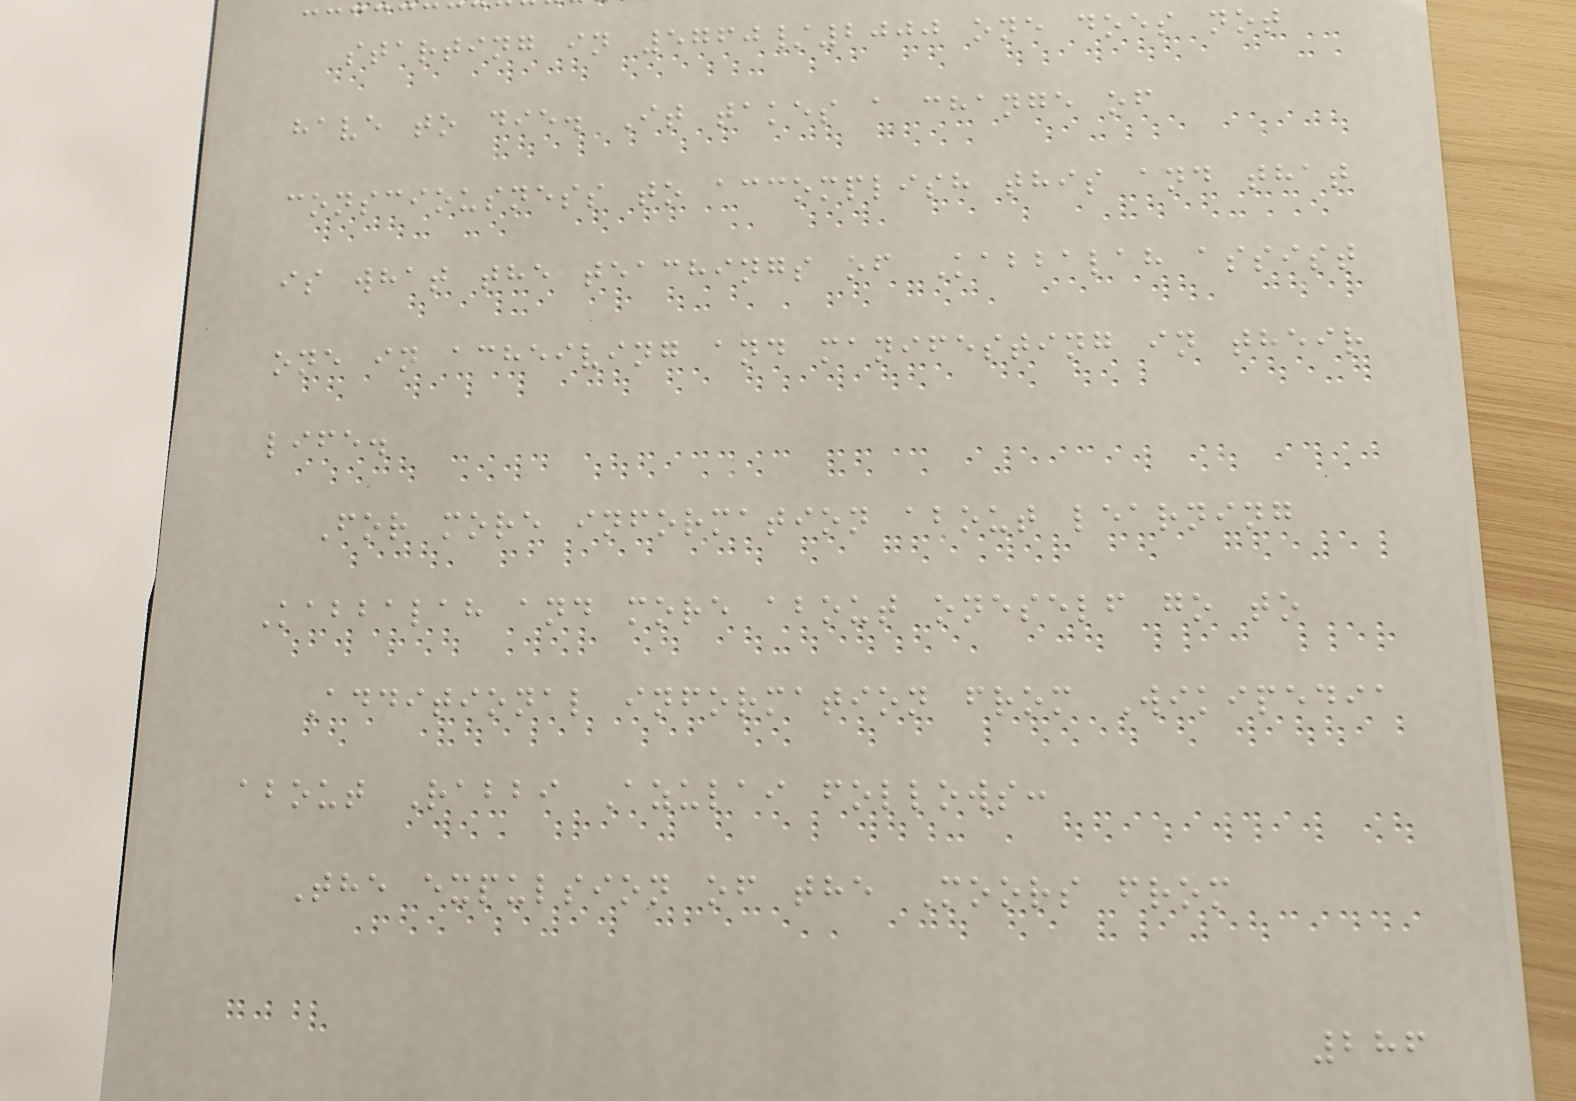starting in 5760/2000 one does not
have to die. It takes a change of
consciousness to accomplish this and that
is what the teachings of Kabbalah assist
one in acheiving and manifesting in their
life.
For more information about learning
Kabbalah and more about oneself go to
Additional information from Wikipedia
about Rabbi Azulai follows:
The expulsion of the Moors from
286
